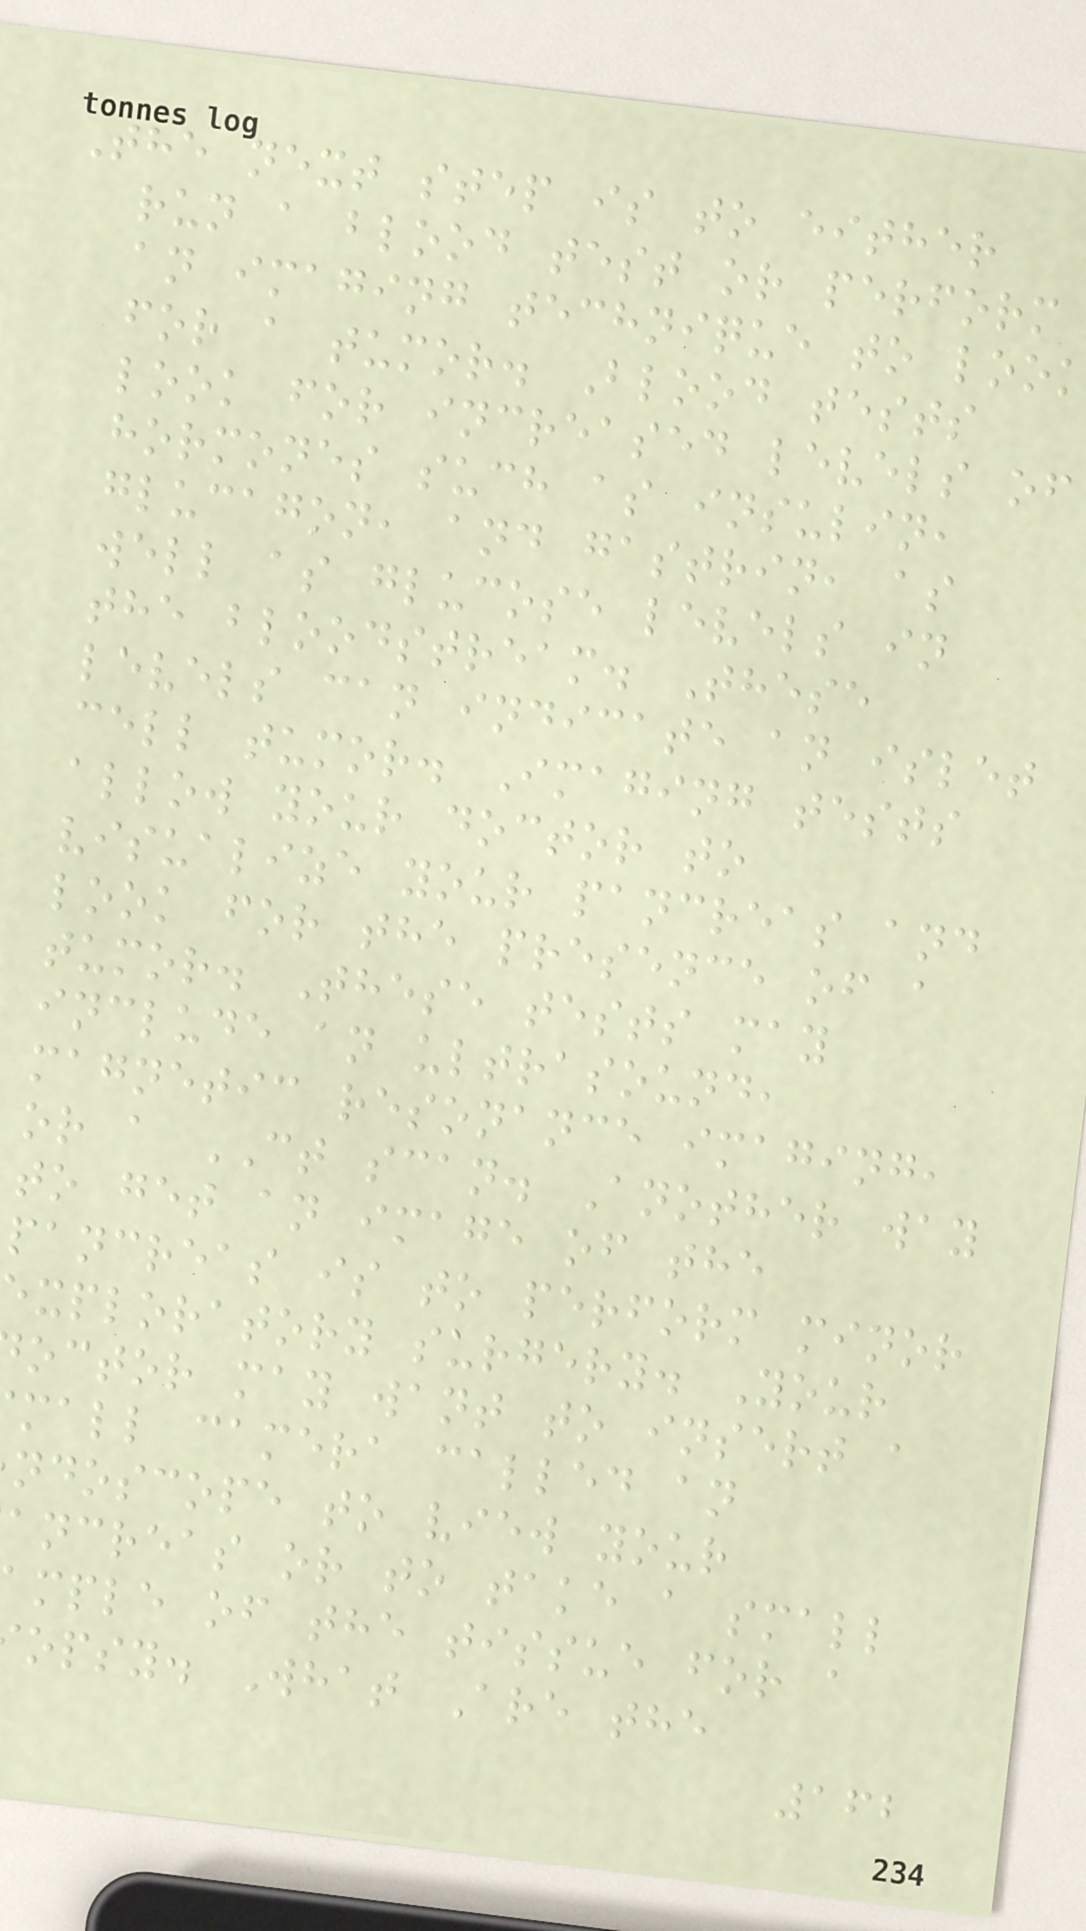The next step is to either
run a blood test or perform
an imaging technique to loo
for a tumor. Blood tests
look for increased levels of
hormones such as insulin,
glucagon, and gastrin, as
well as glucose levels in
the bloodstream. These
levels can indicate an islet
cell tumor. Imaging tests
allow your doctor to
visualize your pancreas and
look for the presence of a
tumor. These tests may
include an ultrasound,
magnetic resonance imaging,
or a CT scan. Another way
to get an image of the
pancreas is to perform minor
exploratory surgery. Your
octor may want to insert a
mall camera called an
ndoscope to view your
ancreas or to take a small
mple of the tissue for a
opsy. What Are the
162
